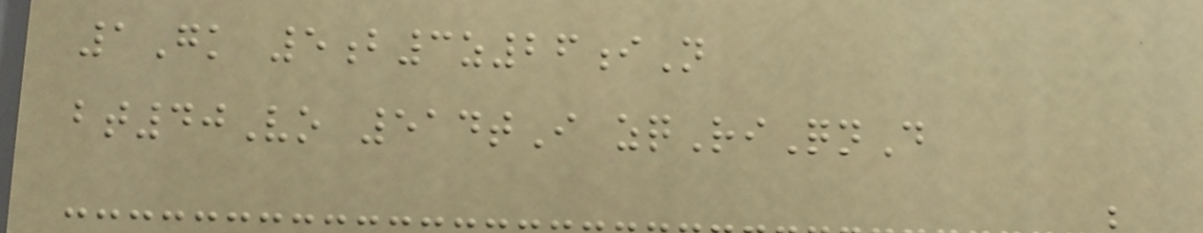1Gk 5b3z26iN
bt40Vo 514tI zqRiQnD
